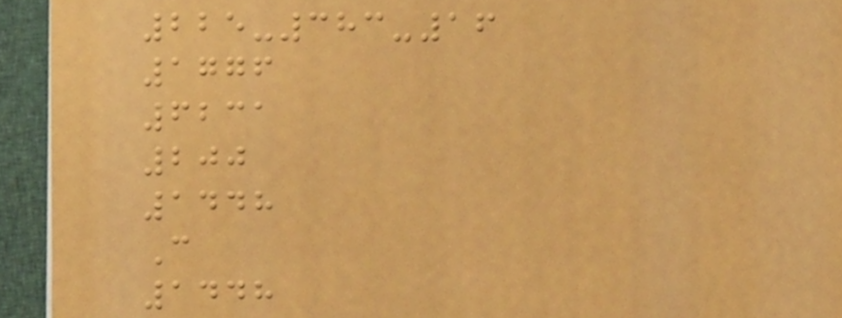225-383-16
1776
6231
200
1448
C
1448
